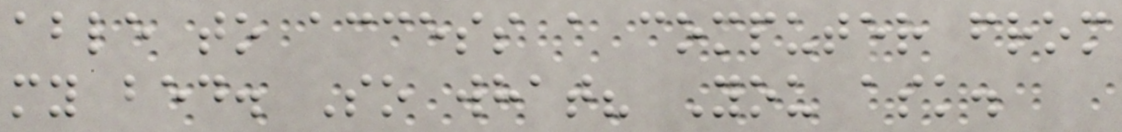able to access a computer from
my bed. So what? You ask.
